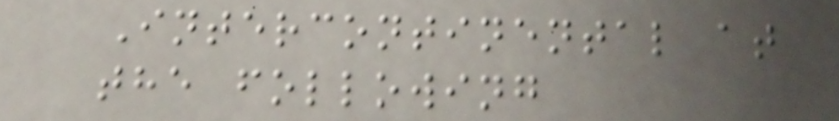Intercontinental at
the following
